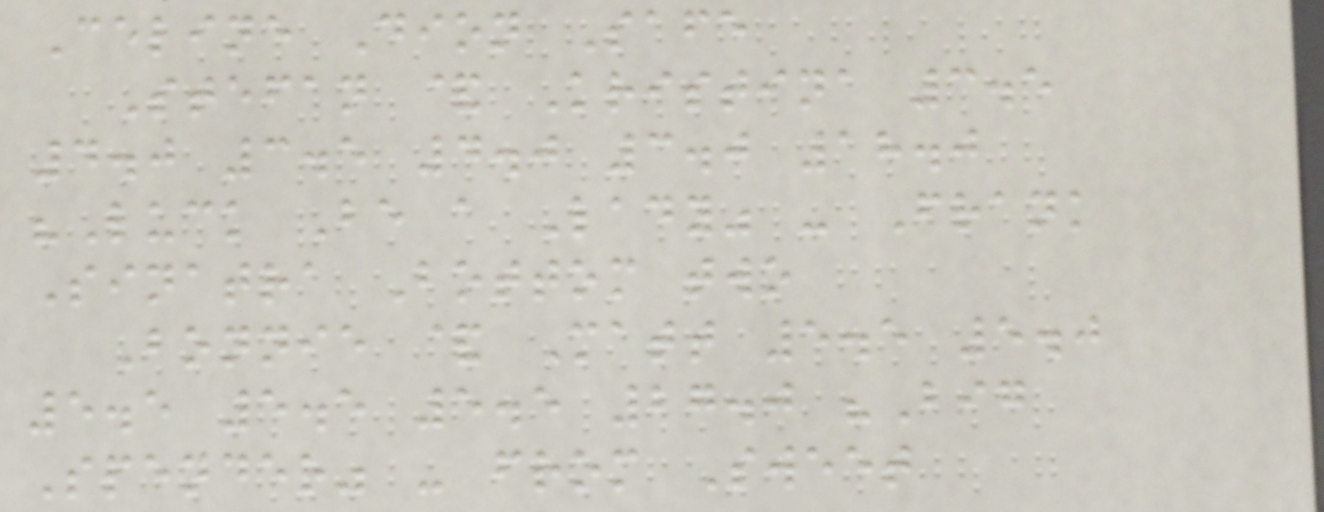Celine Dion Safe
Stefan & Kristina 3.5
4.0 3.5 4.0 3.0 18.0
"Luck Be a Lady" - Frank
Sinatra Bottom two
Bonnie & Matt 5.5 5.0
5.5 5.5 5.5 27.0 "Big
Spender" - from Sweet
